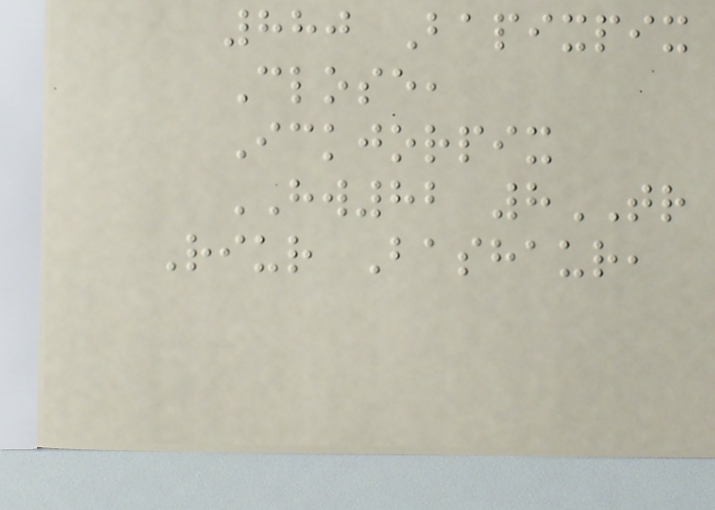880 Bapixpix
Close,
Ickjorpix
HW82 8TR
Riur Bashaur,
